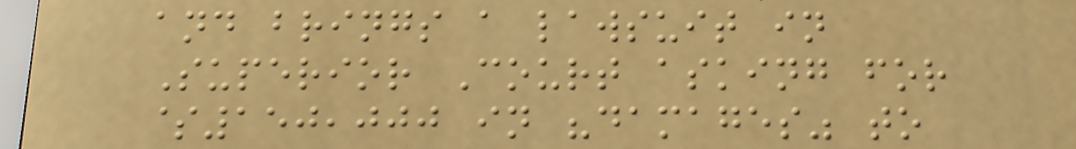and brings a lawsuit in
Superior Court asking for
$150,000 in "damages" to
